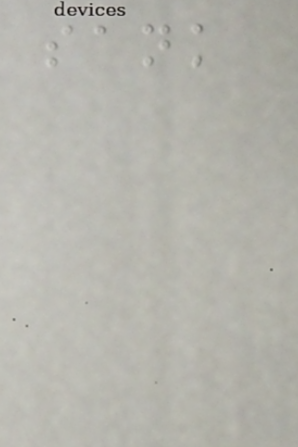sank
